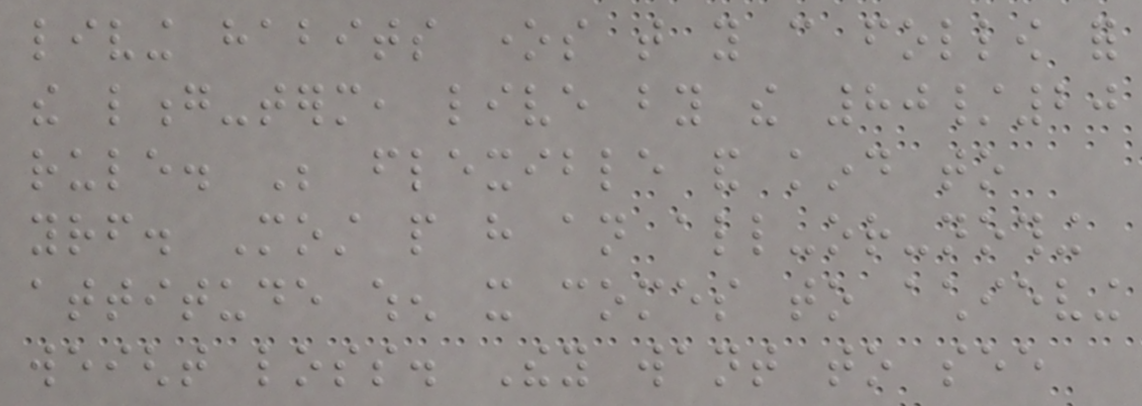living habits ones that you can follow for
the long-term, live by the 80/20
rule. Be flexible and kind to
yourself. Most people have an all-or-nothing
attitude when it comes to achieving
weight loss. They want to see
